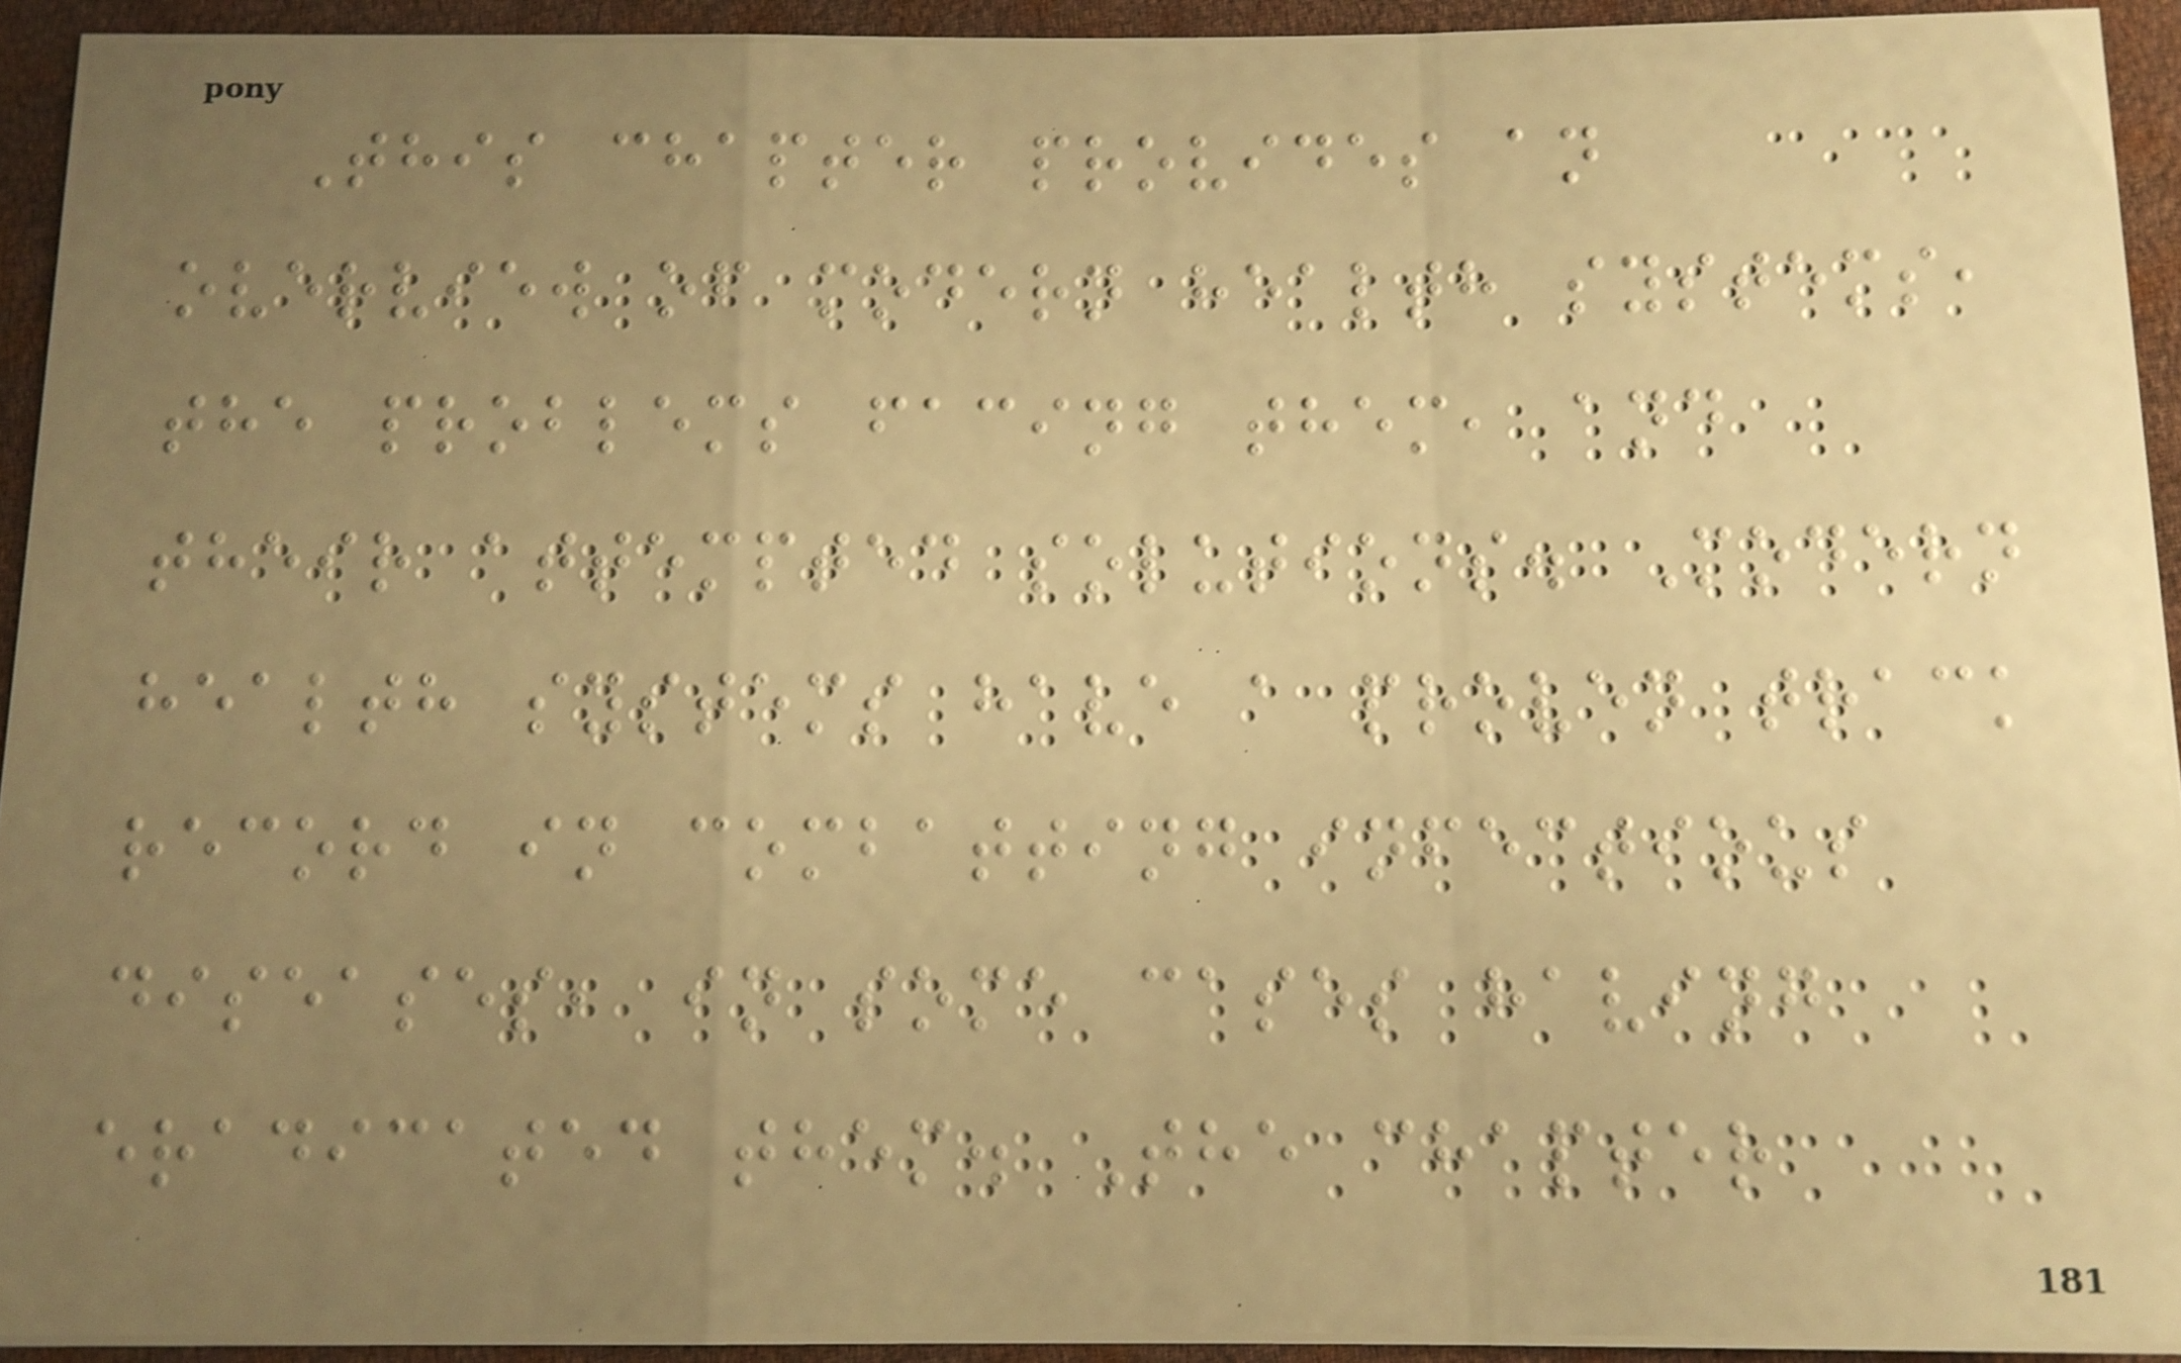This chapter provides an
overview of modern health systems,
the problems facing them, and
their attempted solutions. Modern
health systems have a proven track
record in combatting infectious
diseases, in some cases having
eradicated them. The chapter
